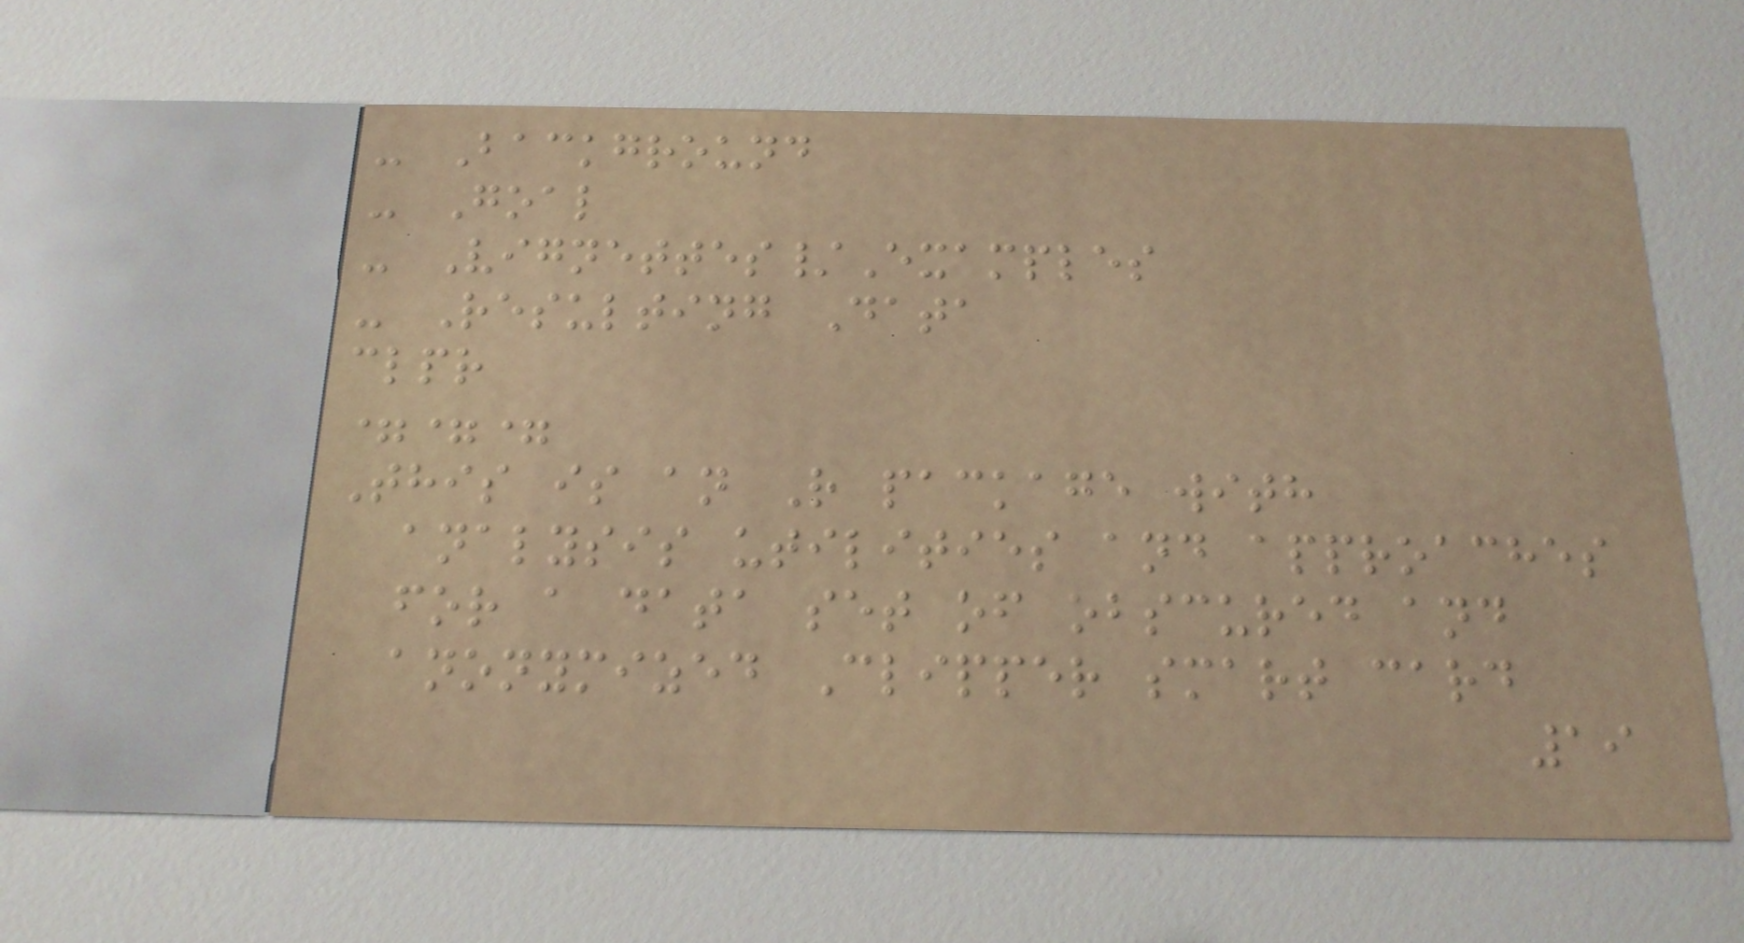- Background
- Goal
- Vignettes/Examples
- Resulting Data
clpr
===
This is an R package with
analysis utilities and approaches
for a data set of obscured and
anonymized Clipper smart card
19
